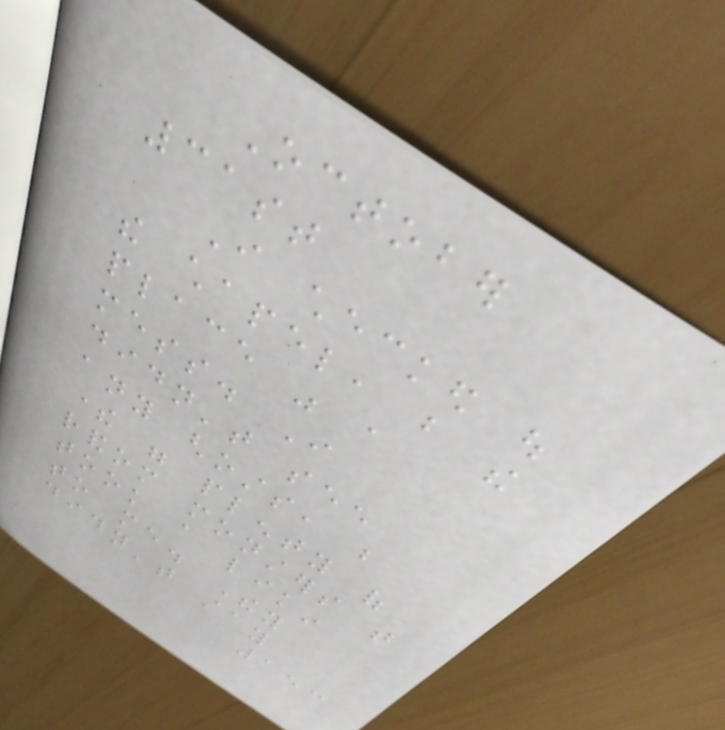October
31st
I checked out
the chapel, but the
place was a
mess. I
didn't see
any ghosts, but
there were plenty of
random monsters that
took a likin
to me. They
didn't stay
153
